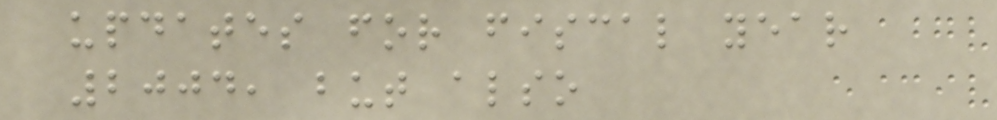updates for fiscal year
2004, but also
